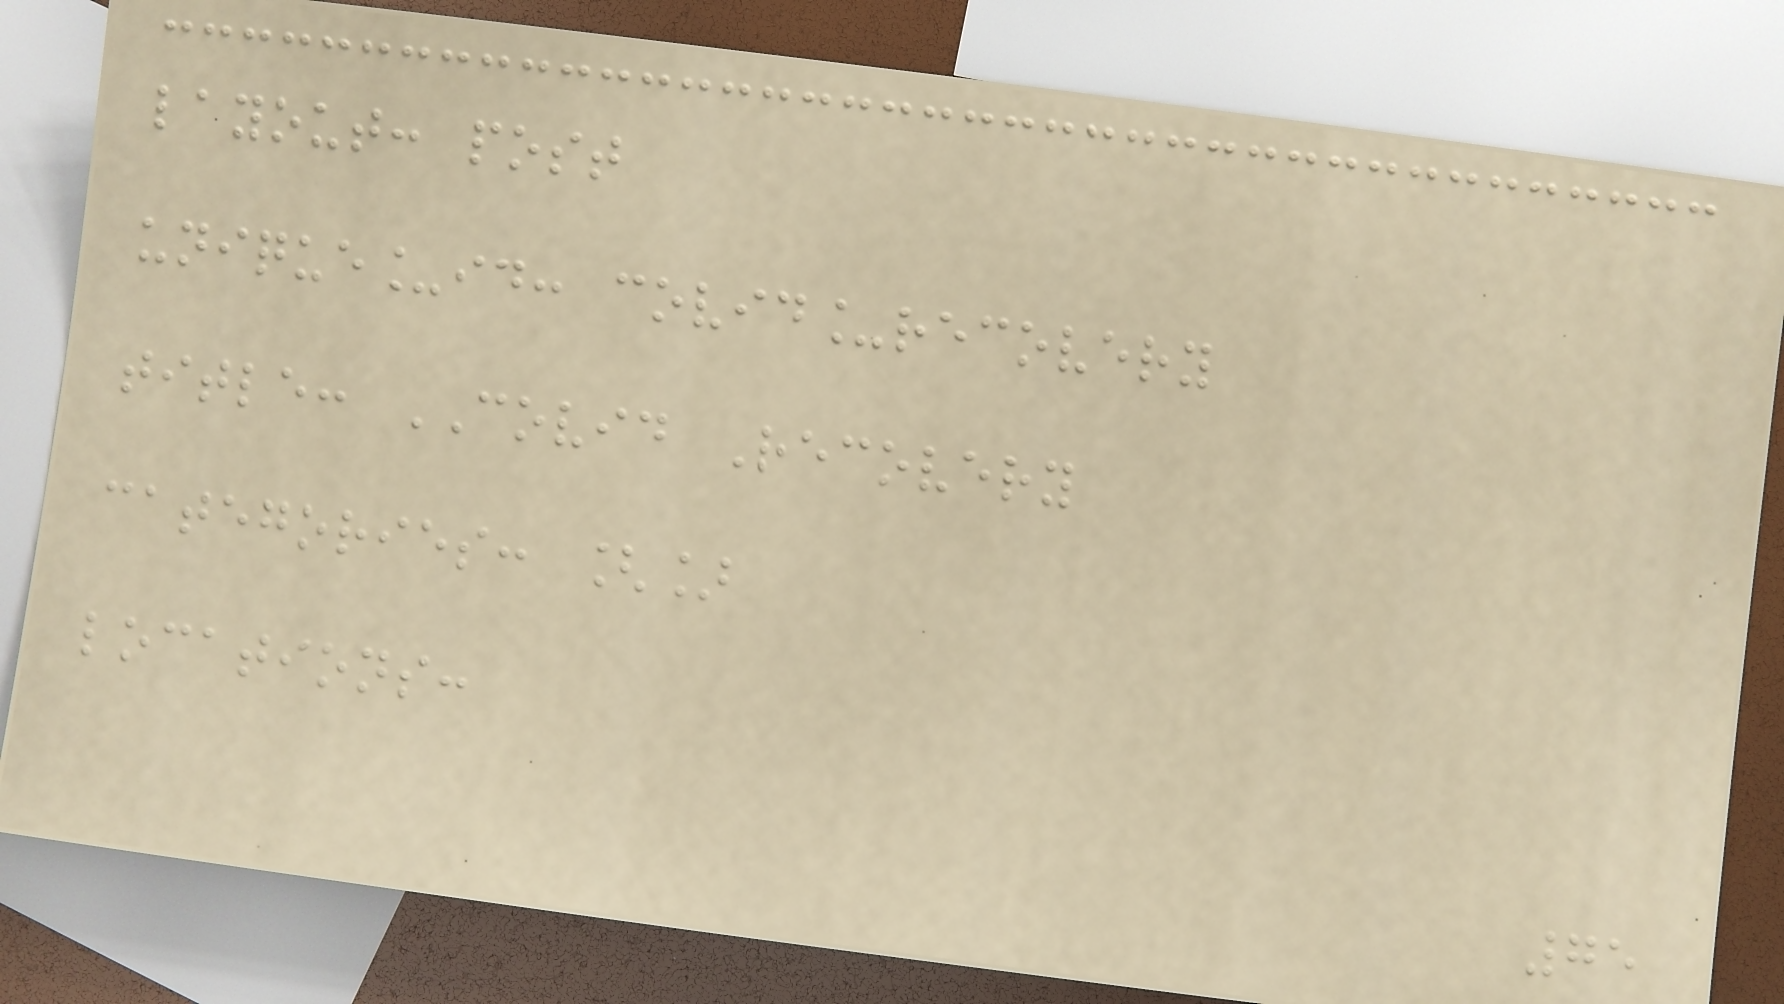layout: post
unique_id: covid_recovery
title: COVID Recovery
categories: []
locations:
75
